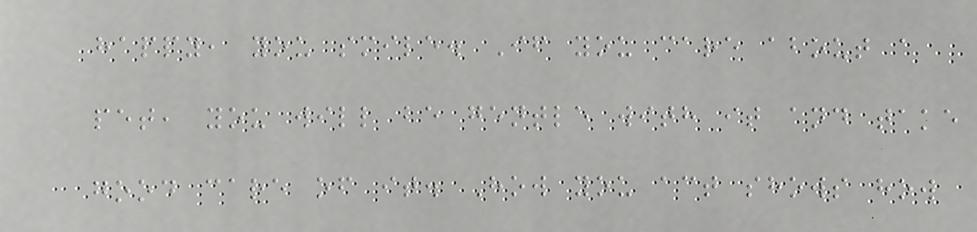happy, you smile. If you care about a
pet, you will be gentle with it and take
good care of it. How you act shows how
